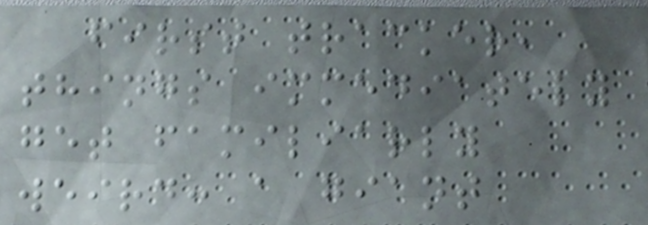first tracker,
things immediately
get familiarly
weird: a giant
